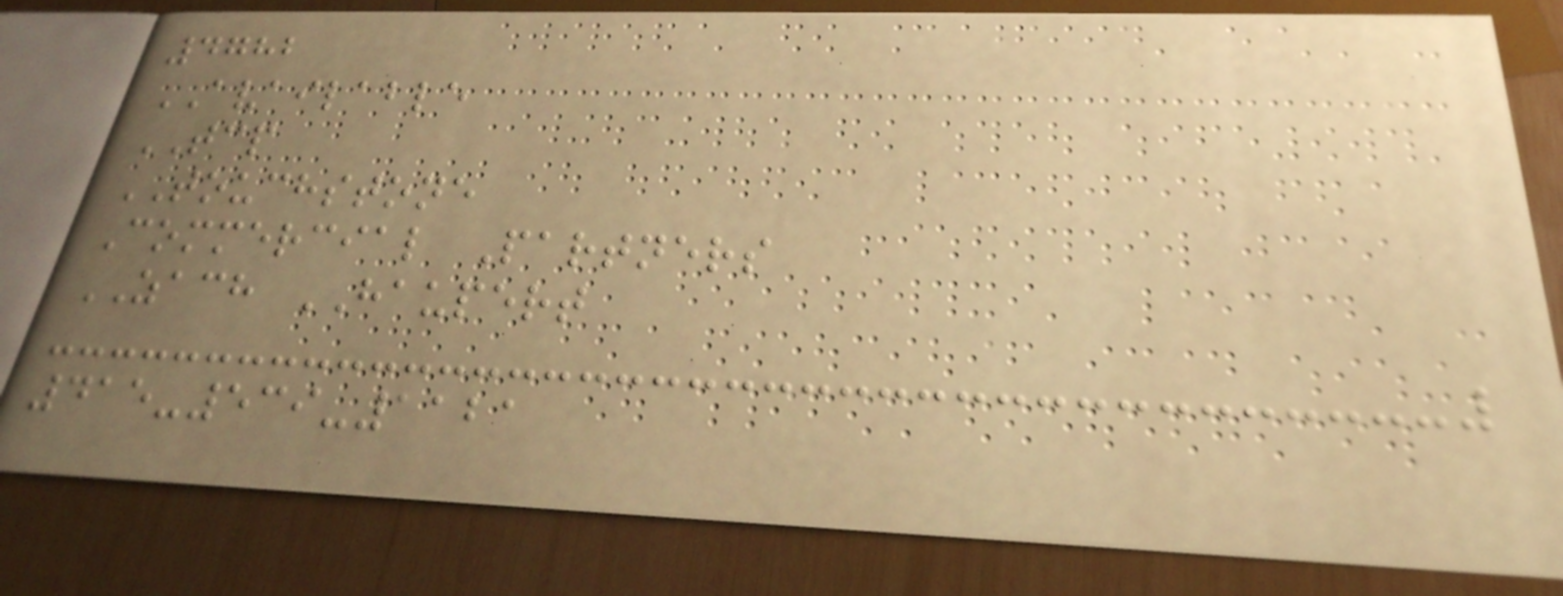4782
AVAILABLE
TCP
TOUCHSTONE
Commercial Partners
ZACH HAUPERT
415-539-1121
